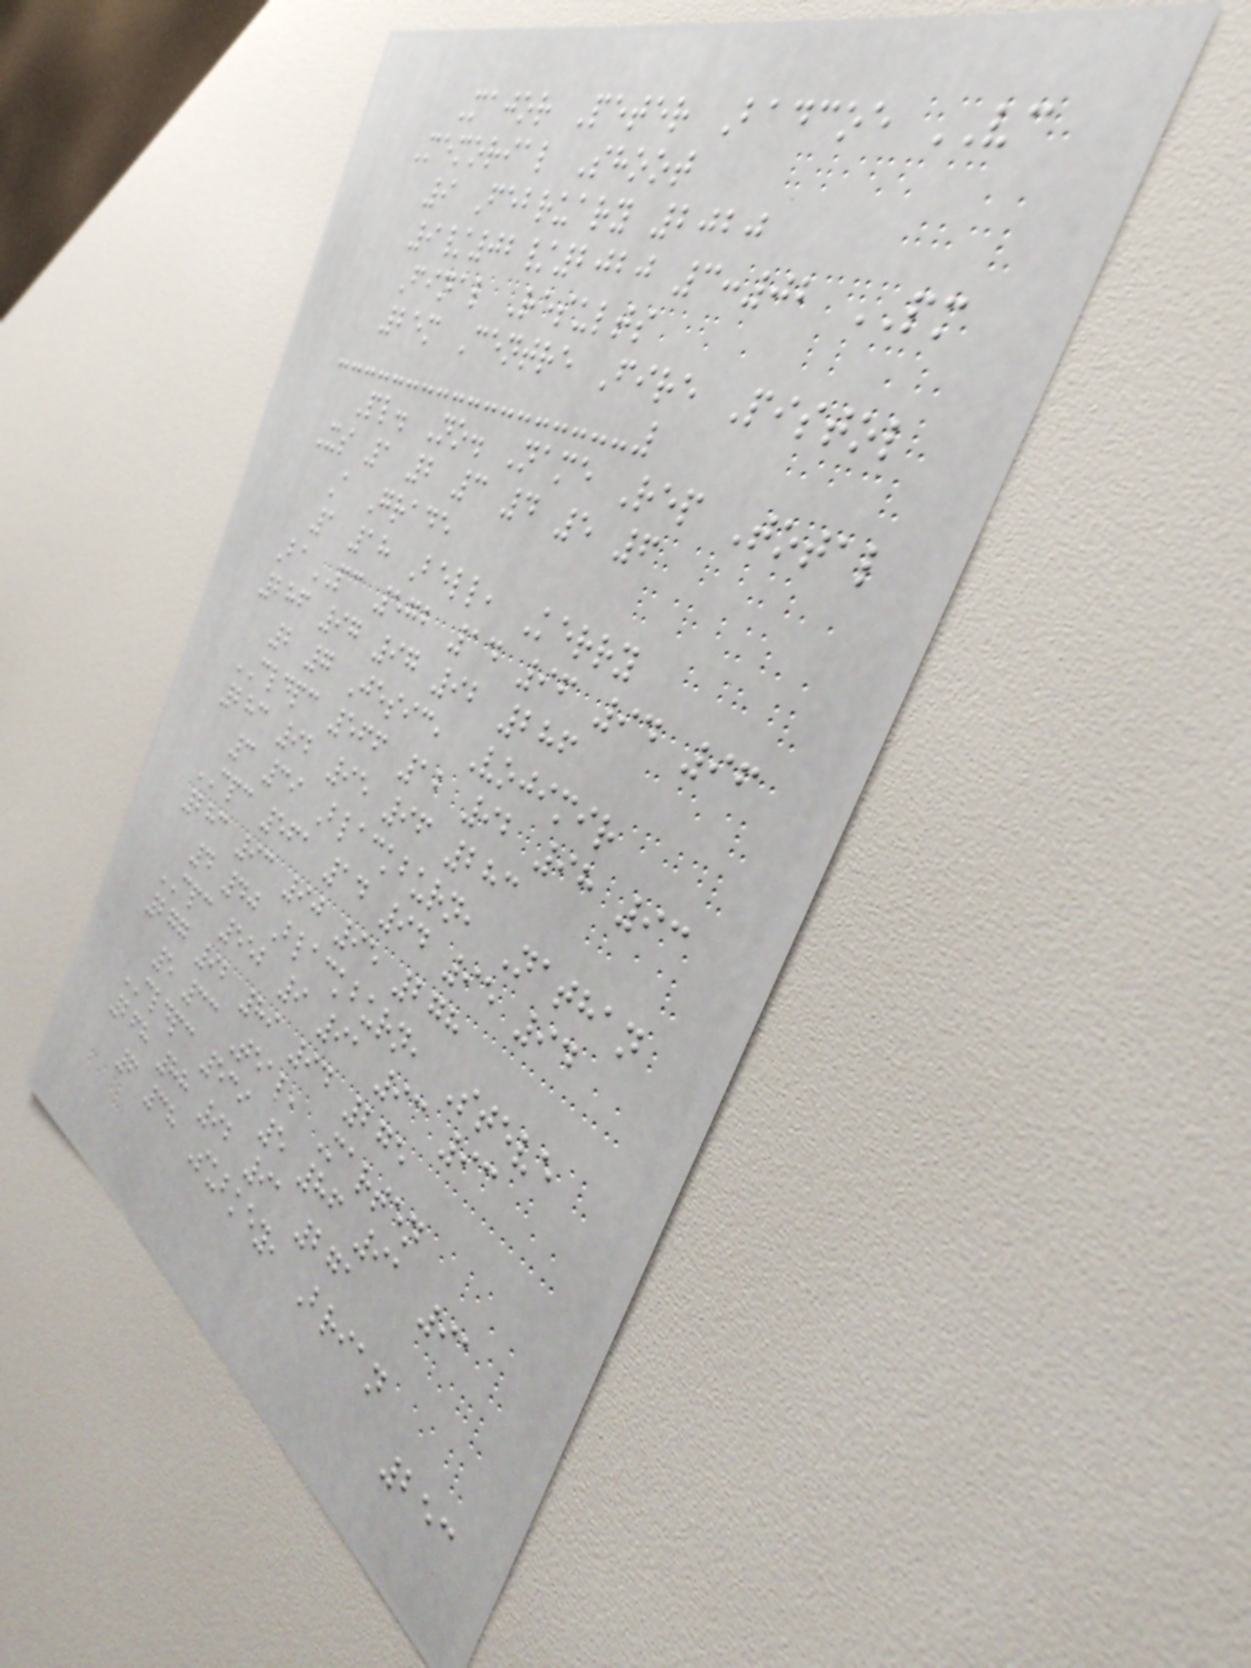Major Peter Badcoe VC
Memorial Shoot
9 February 2020
9/02/2020 3:02 PM
Final Results
25m Centre Fire Pistol
Pl. No. Name Rep Total
Xs 1 2 3 4 5 6
A Grade
1 18 Bell, Kerry
BaPC 572 14 96 94 96
286 97 97 92 286
2 7 Jesic, Vojimir
CLDPC 566 12 92 98 93
283 92 95 96 283
3 39 Blackburn, Nathan
CPC 561 14 94 95 94
283 93 90 95 278
4 40 Blackburn, Steve
CPC 552 9 91 93 93
277 92 89 94 275
5 33 Teal, Marten
CLDPC 539 5 86 91 91
268 88 92 91 271
6 38 Subkey, Brian
253
